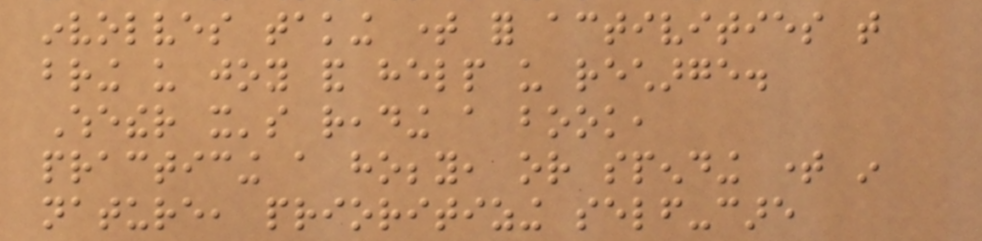involves taking time for activities that
bring us joy and help us recharge.
Whether it's reading a book,
practicing a hobby, or spending time in
nature, prioritizing self-care
